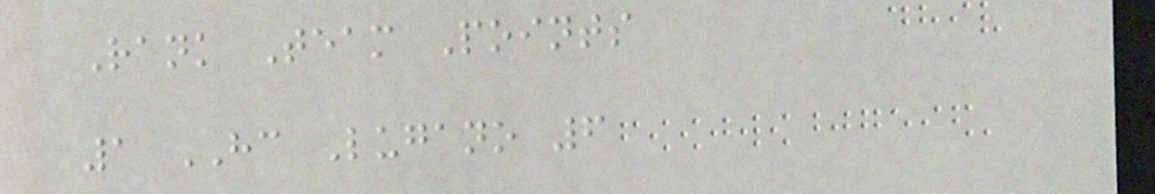Rank Team Points
1 HC Lugano 6
